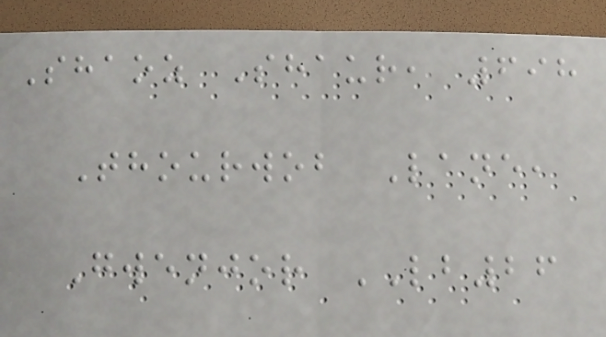Shaoz Shaur, 698
Thourwob Lane,
Gwenjor LB26
